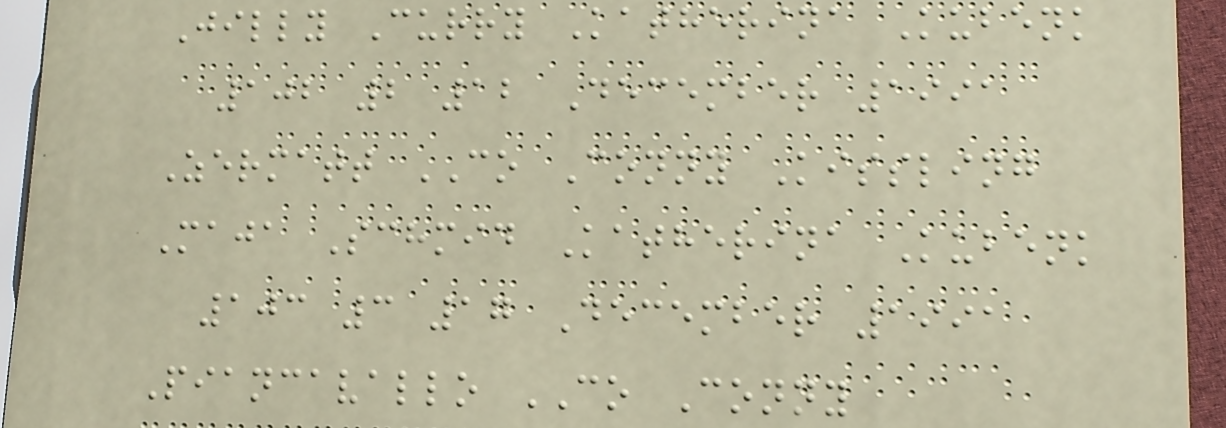Jilly Curry Katherina Kubenk
102 2 12 December 1991
Zermatt CO Conny Kissling
Maja Schmid Katherina Kubenk
103 3 17 December 1991
Piancavallo CO Conny
